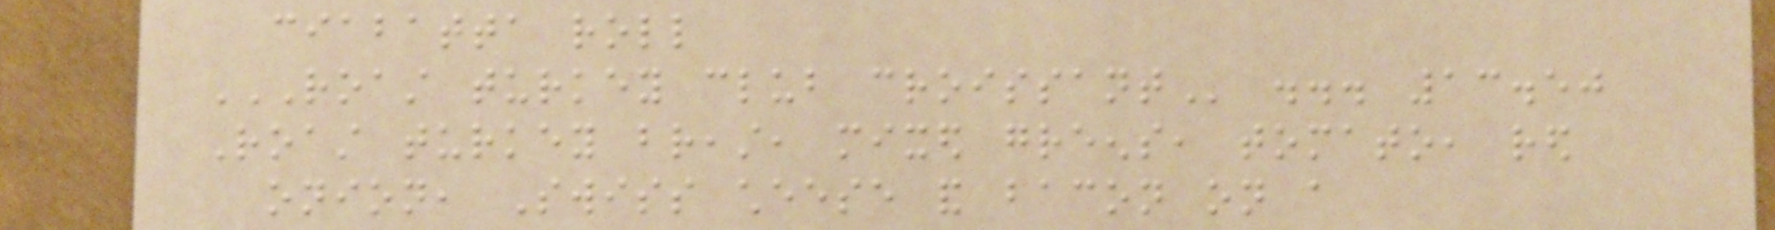ciabatta roll
ROAST TURKEY CLUB CROISSANT ... 13.50
Roast turkey breast, mixed greens, tomato, red
onion, Swiss cheese and bacon on a
